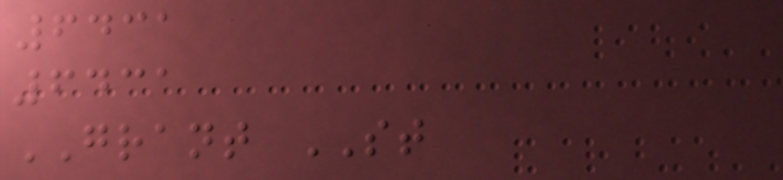6431
6431
GRANT ST
